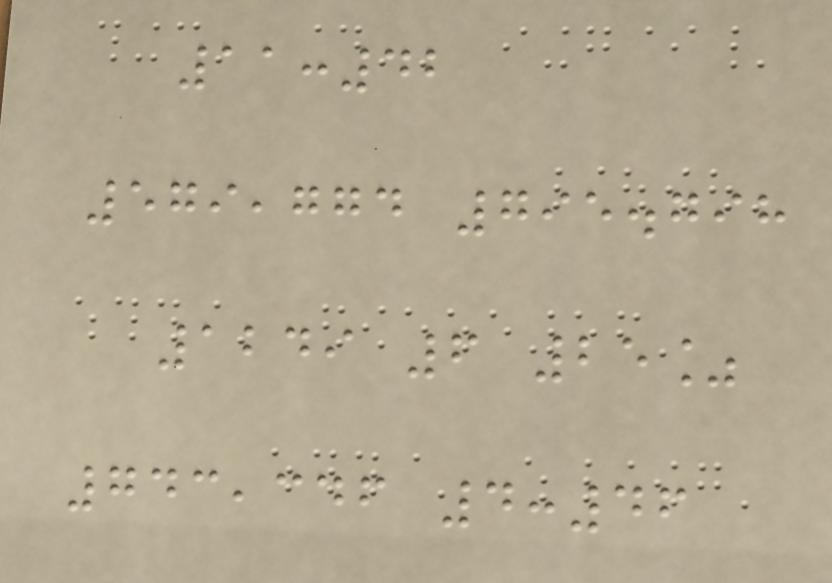11:42
579,774 795.798
1249 6 25%
743,346 4:46
